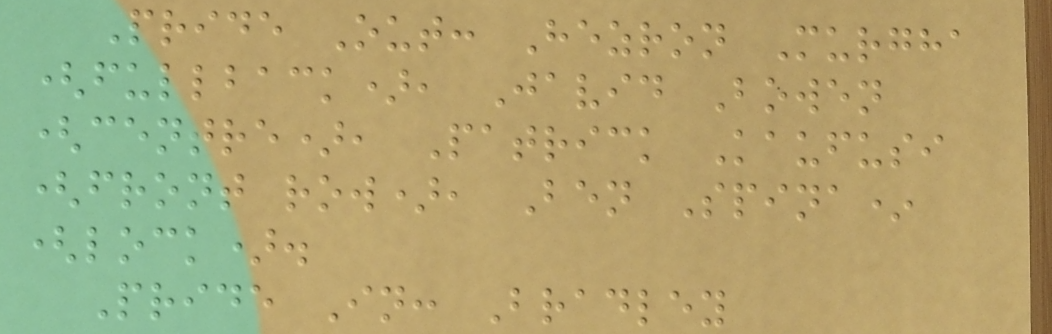Pride Out: Hezron Murgha
(fullback), Javid Bowen
(centre), Patrick Kaufusi
(front row), Ben Spina*
(lock).
Pride In: Bradley
